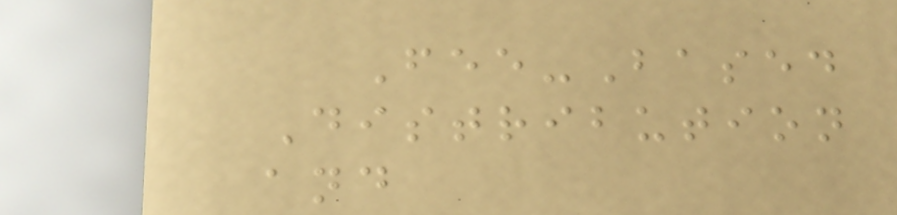Fee-Based
Distribution
and
